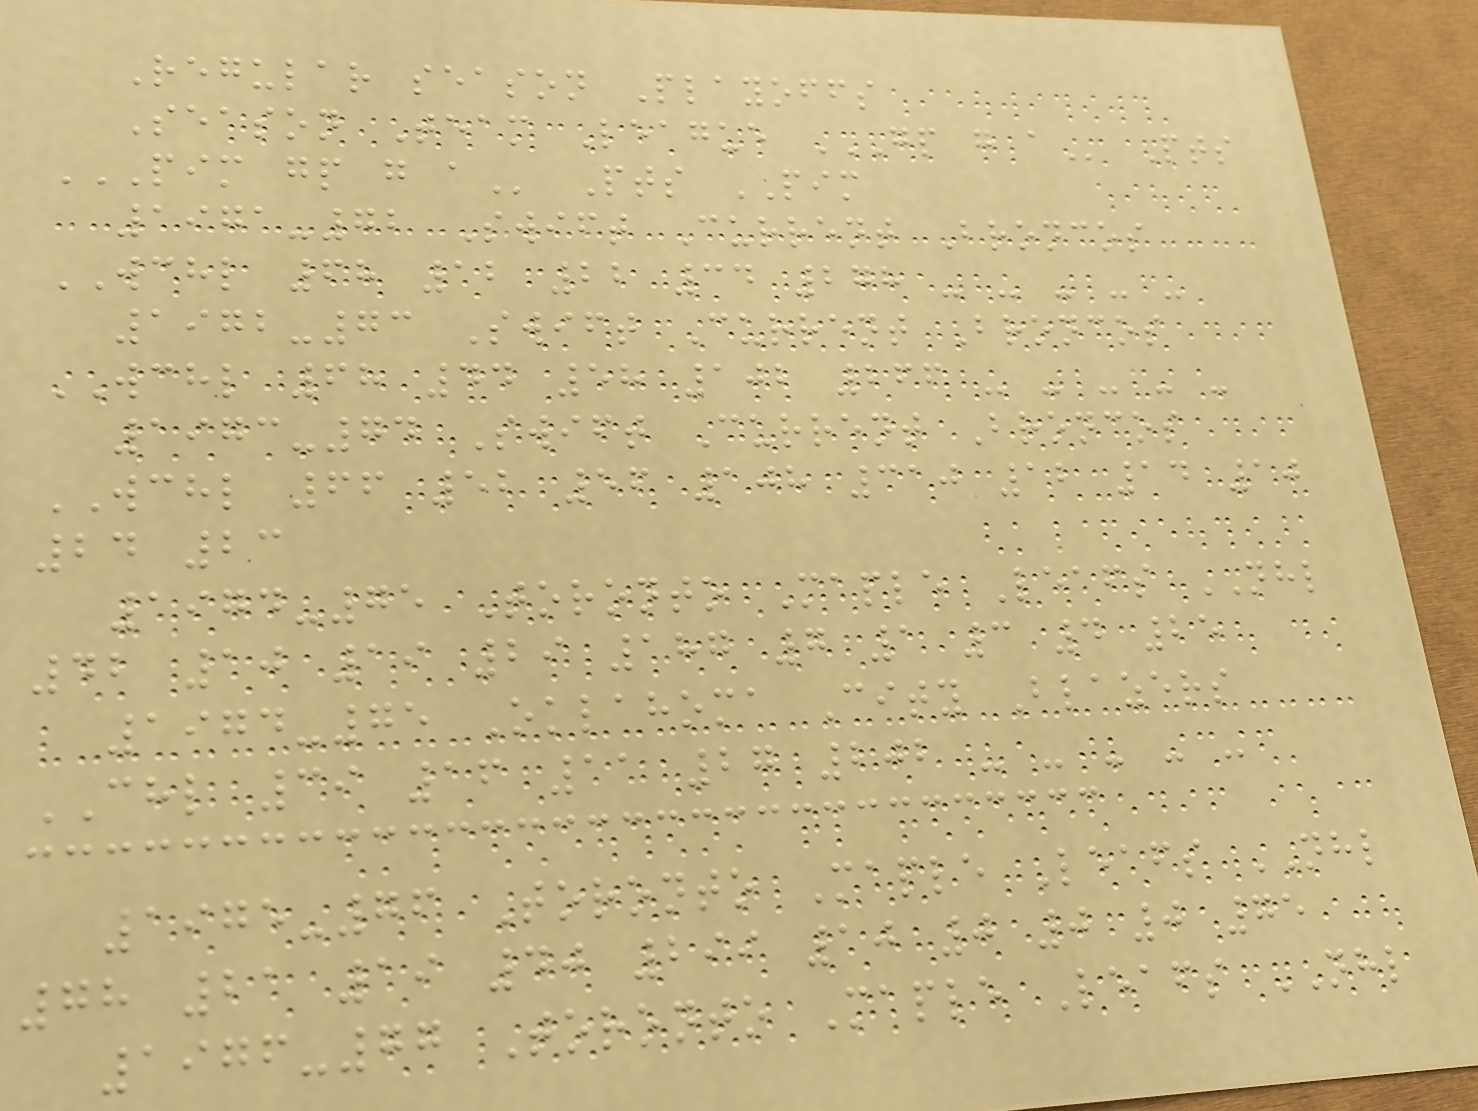Regular season Playoffs
Season Team League GP G A Pts
PIM GP G A Pts PIM
1971-72 Swift Current Broncos
WCHL 68 12 22 34 278 - - - - -
1972-73 Swift Current Broncos
WCHL 68 44 58 102 266 - - - - -
1973-74 Swift Current Broncos
WCHL 66 52 56 108 310 12 14 10
24 23
1974-75 Toronto Maple Leafs NHL
42 10 19 29 187 7 1 3 4 25
1974-75 Oklahoma City Blazers
CHL 39 16 11 27 202 - - - - -
1975-76 Toronto Maple Leafs NHL
78 21 19 40 299 10 0 0 0 75
1976-77 Toronto Maple Leafs NHL
